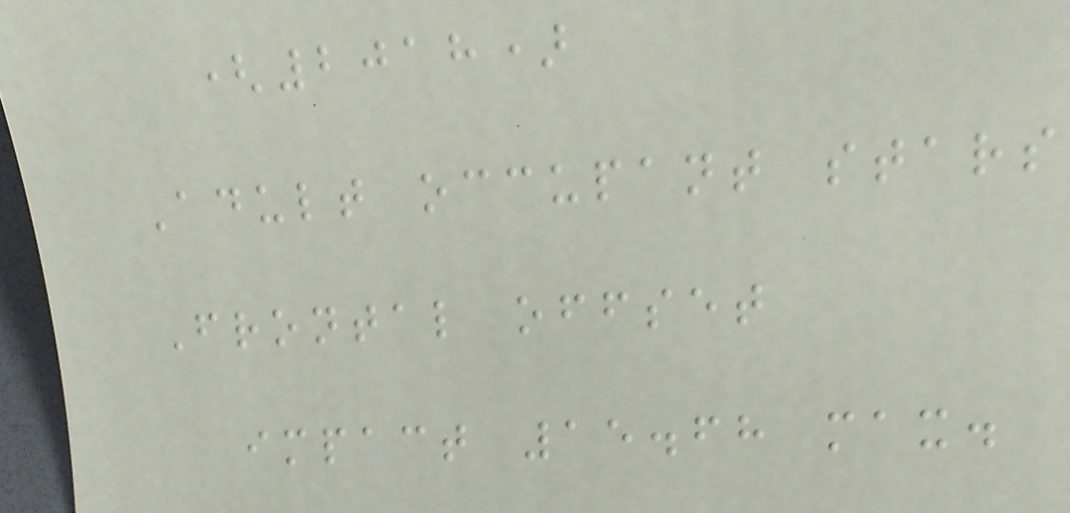(2018)
Adult occupant stars
Frontal offset
impact 15.68 max.
